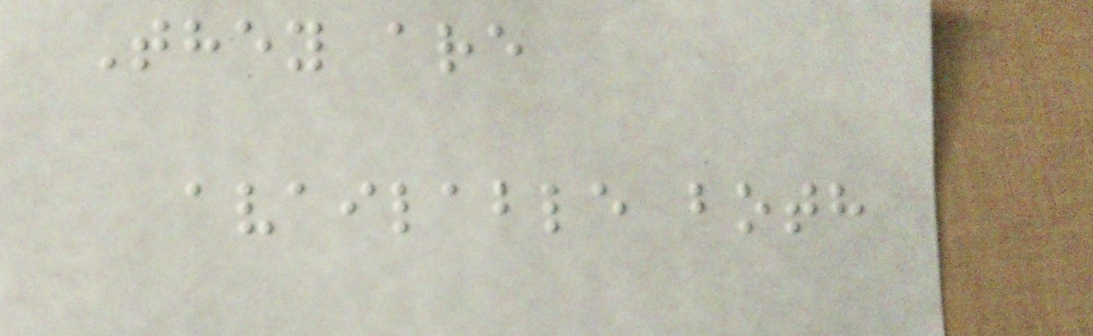They are
available both
